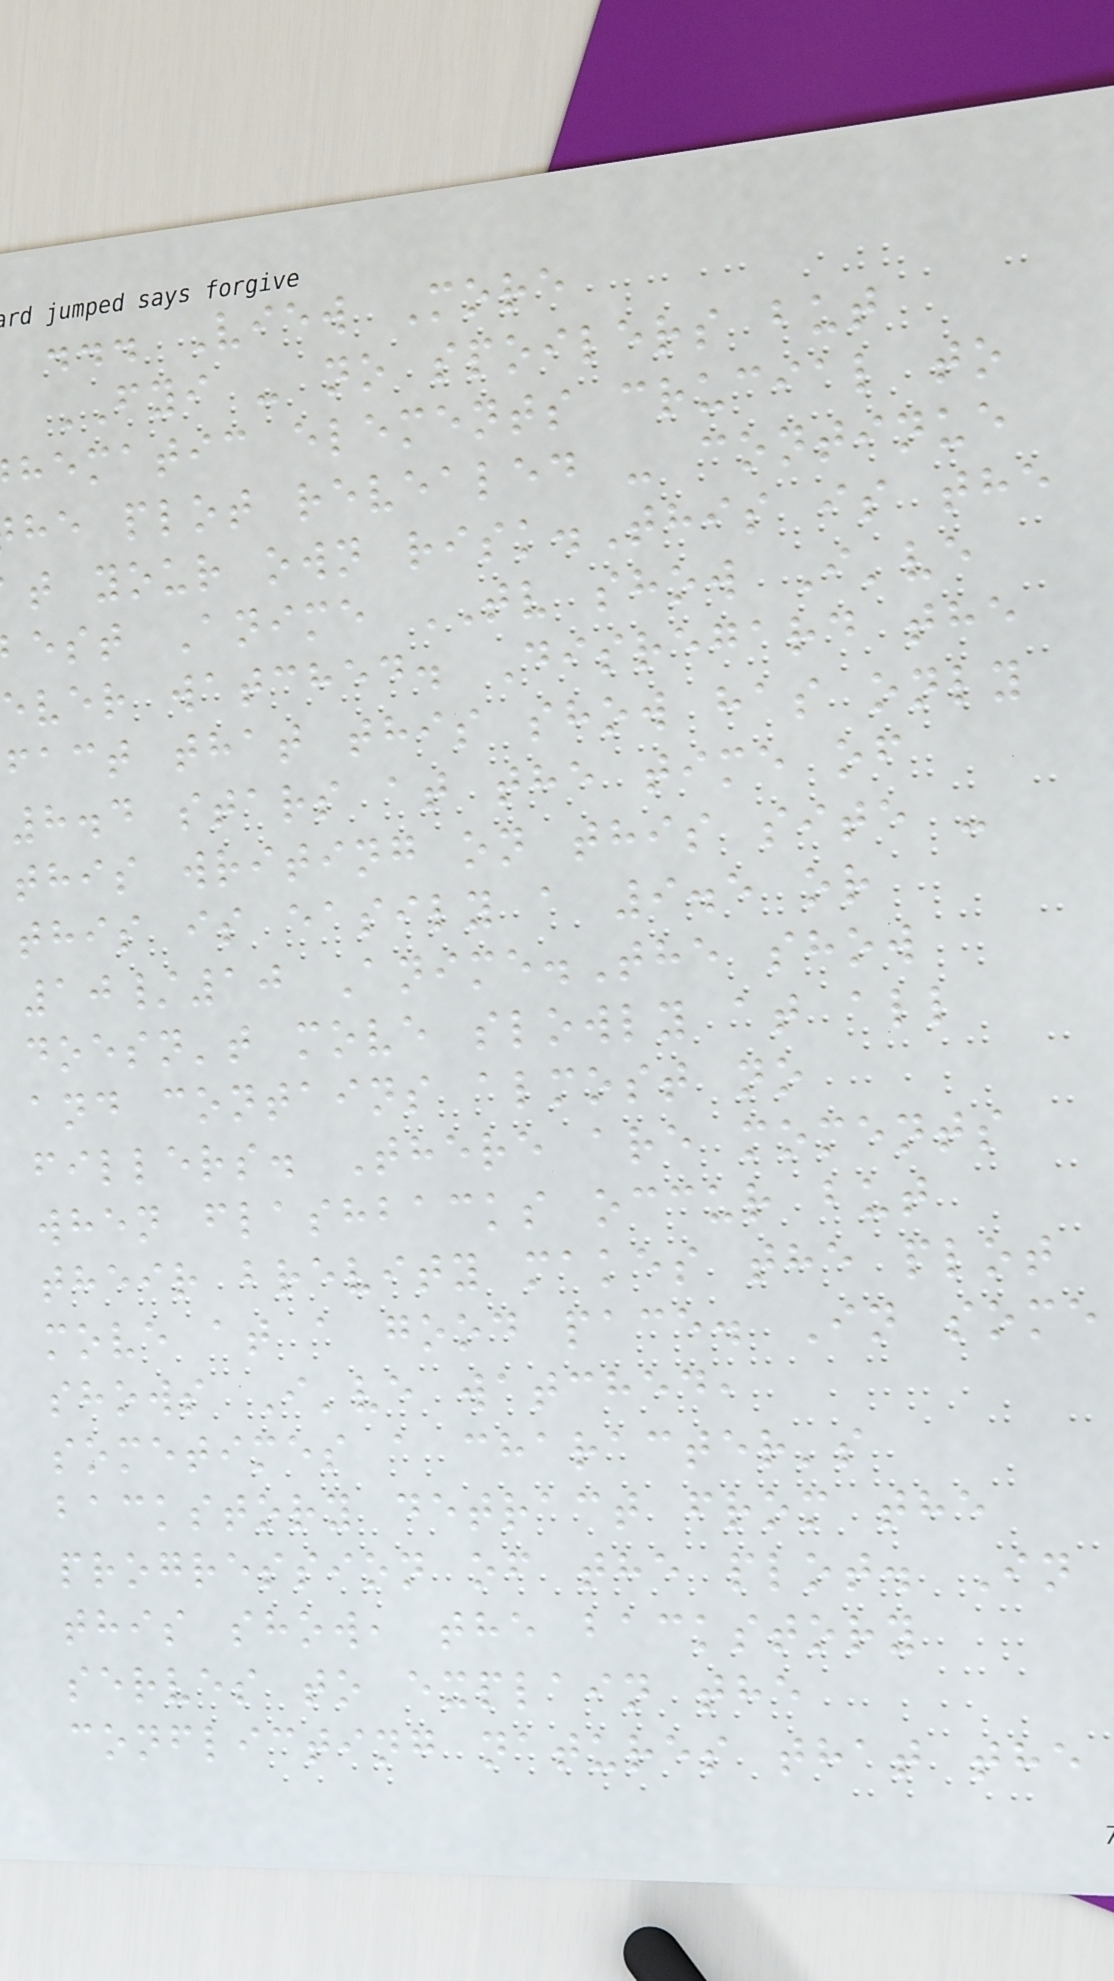... View More
FYI - no spoilers but
hematic elements crucial to
he plot revealed - continue
t your own risk.This is the
est Anime TV show I've
ever watched. Disregard the
fact that this show has only
8.4 stars at the time of
this writing on this site -
this is easily a 9.5 or
10/10 Anime.The show
doesn't move slowly at all
and contains almost no
fillers. There are moments
when flashbacks occur but
their brevity makes the plot
move at a good pace. In some
shows I've watched,
sometimes a character's
backstory detract from the
progression of the plot. In
this show, the backstory
serves to explain the
conflicting natures that the
